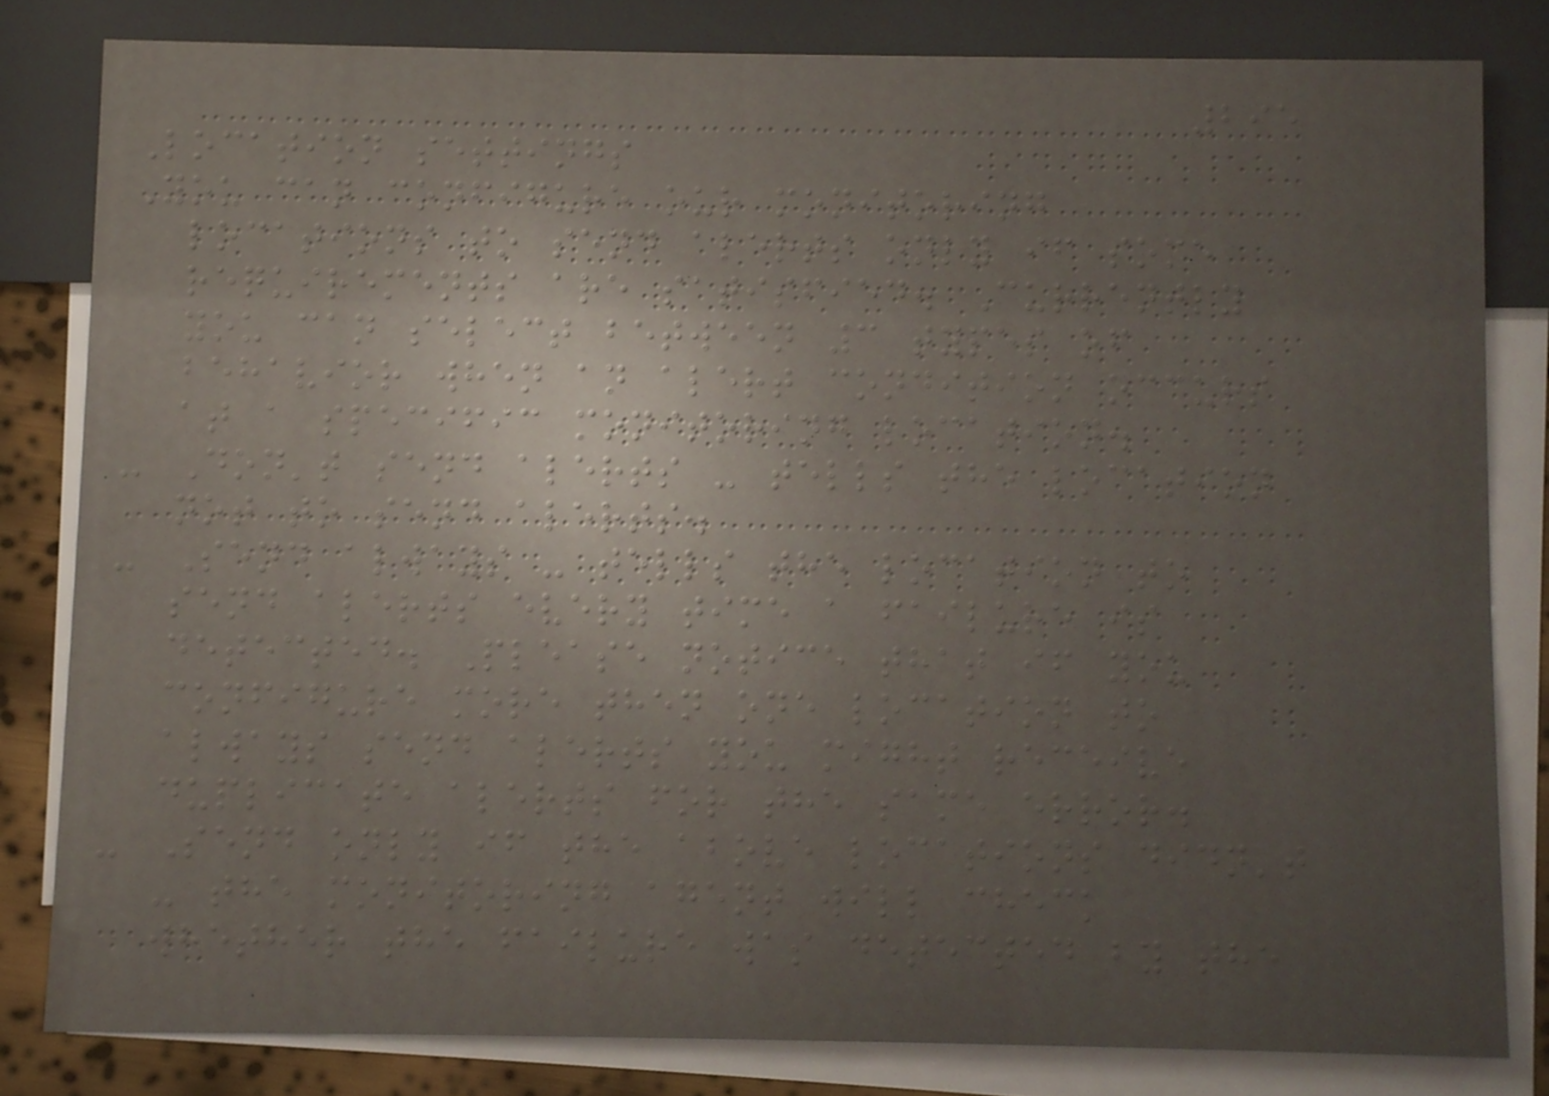295
Location settings
You can configure our monitoring
locations to send alerts only if some
requirements are satisfied. Currently
you can select between 3 types of
behavior when an alert condition occurs
at a specific monitoring location.
- Don't send alerts - tells the location
not to send alerts.
- Send always - tells the location to
send alerts every time a failure is
detected. Please notice that if you
configure more then one location to
always send alerts you might receive
duplicate alerts for the same error.
- Send only if the above locations didn't
- the monitoring agent will check
whether the failure was detected by the
